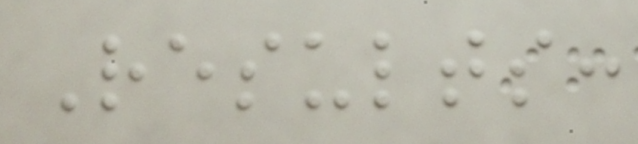Results:
